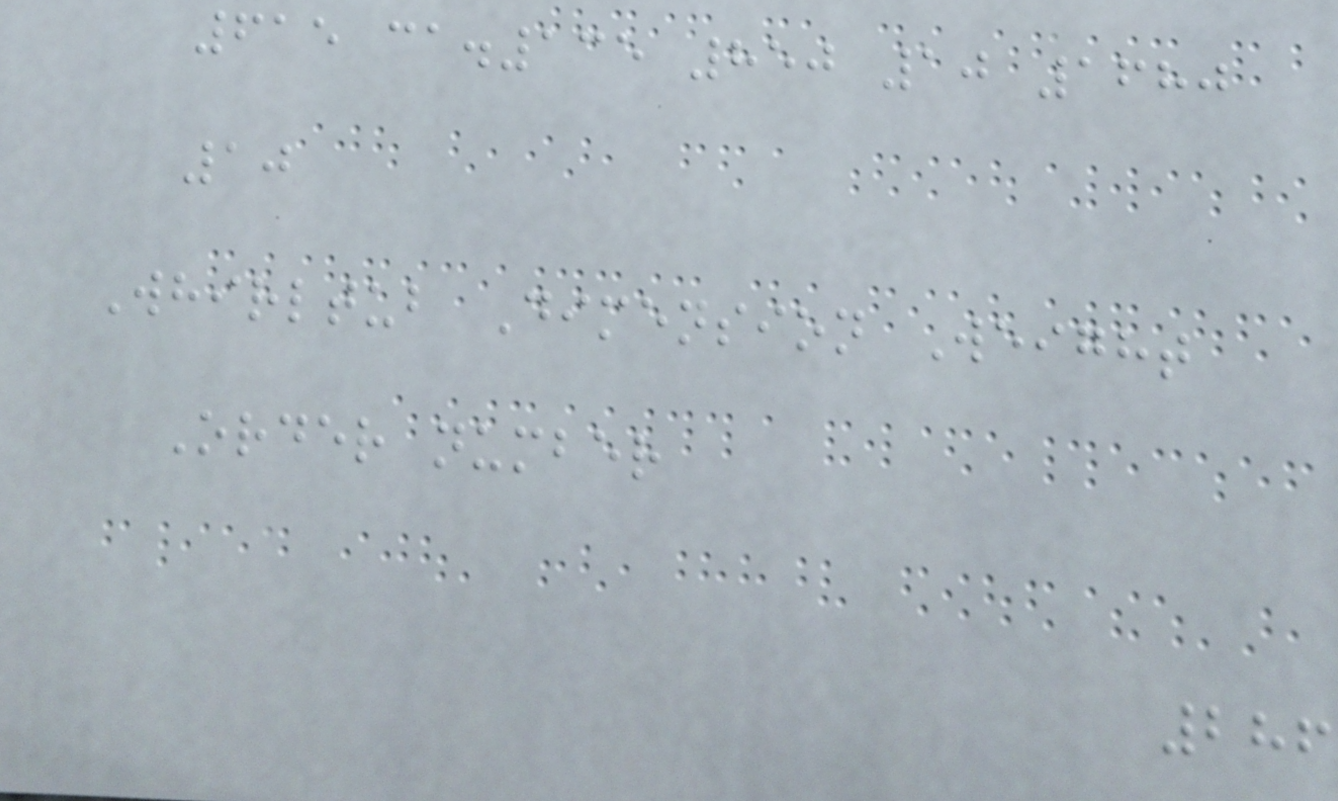615 ca.135 850 10 1680
10
Whirltub Dimension Weight
Order number
286
